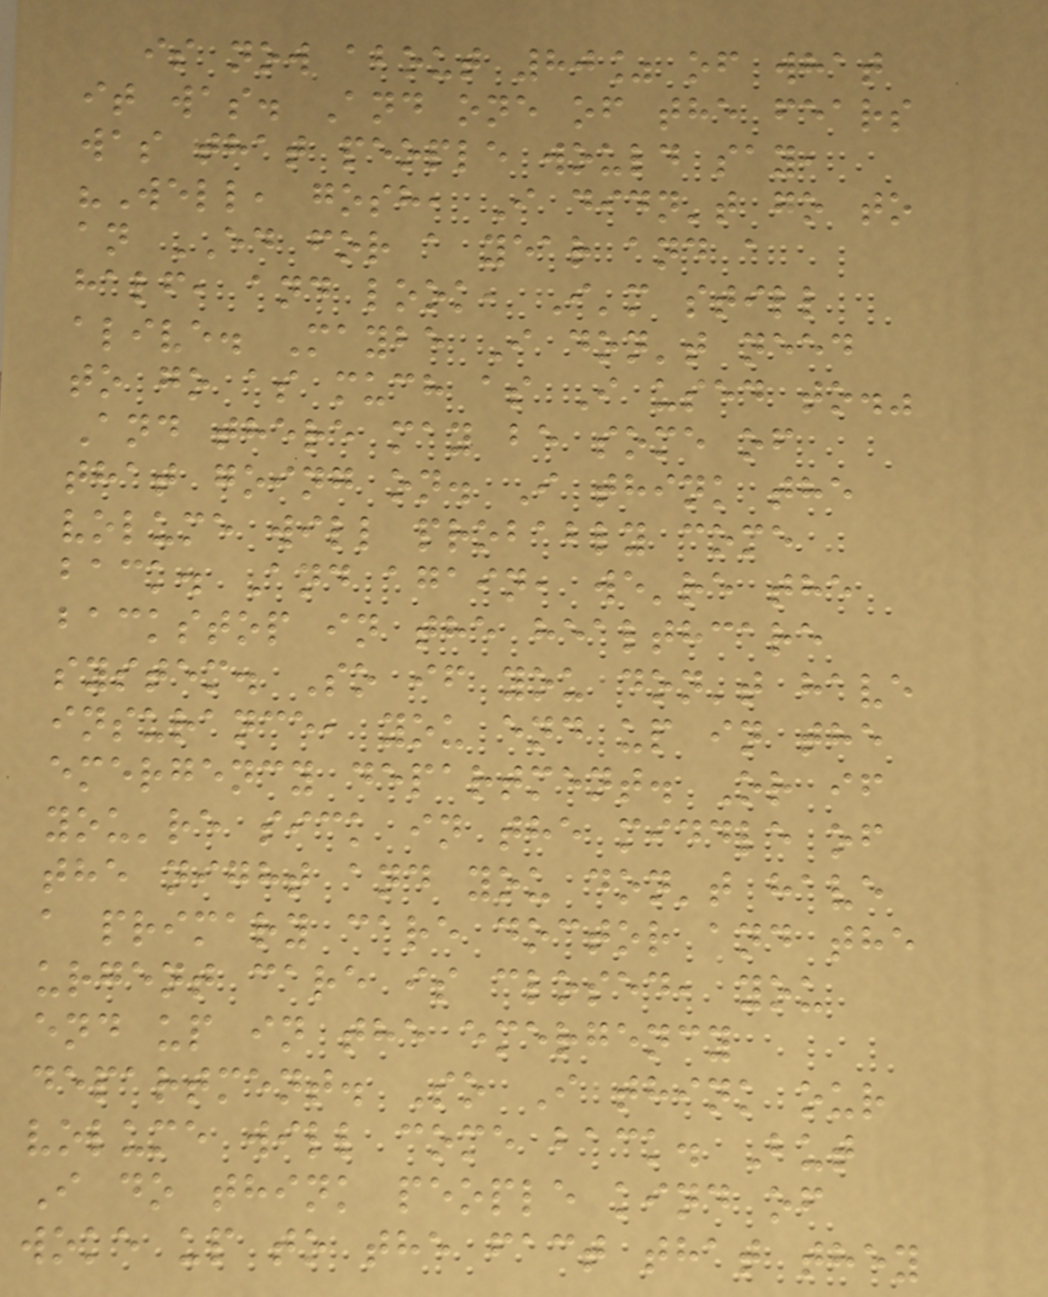is now about 80% of what
it was. And one of the fears
was that people would say,
"Well, gosh, I didn't go to
an ED for a year and a
half, and look, I'm still
alive. Maybe I don't need
to go as much as I used to."
And there may be some of
that going on. I think the
volume will probably come
back. And again, we're the
backstop in the healthcare
system. So if you don't have
insurance, you end up in the
emergency department. Or if
you're sick in the middle of
the night and you don't have
a primary care doctor and the
urgent care is closed, you
end up in the emergency
department. So I think our
volume will come back. But
I do think people kind of
woke up to the fact that they
